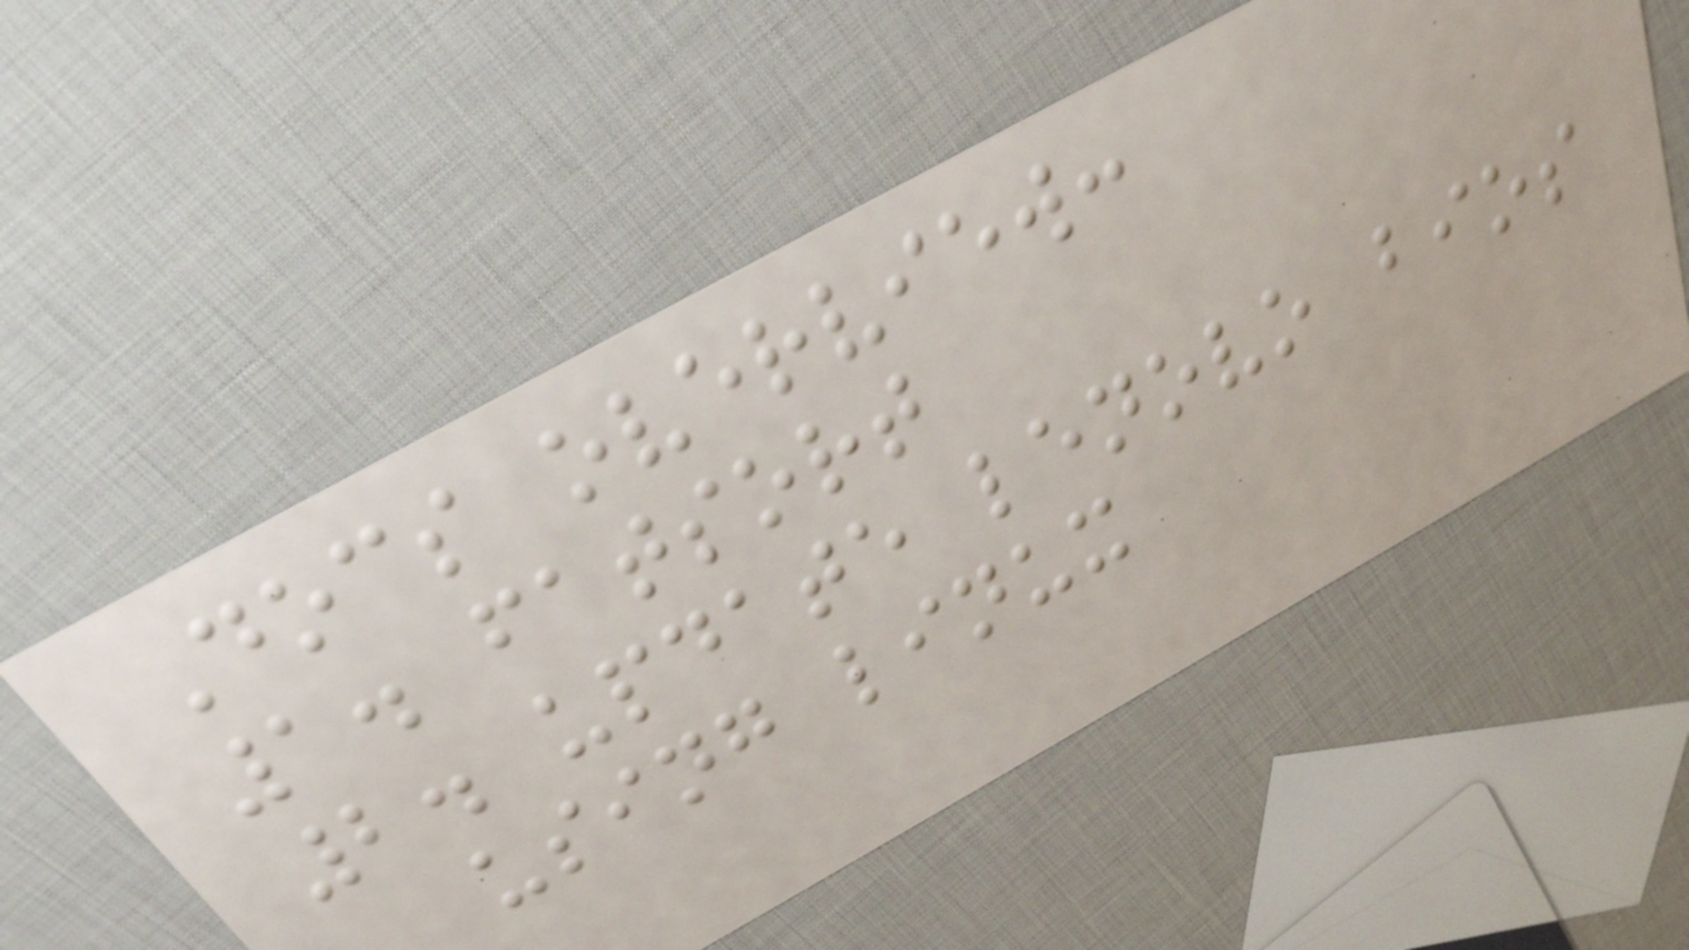Docs overview:
1. fatsort
2. update lenovo bios
using linux
